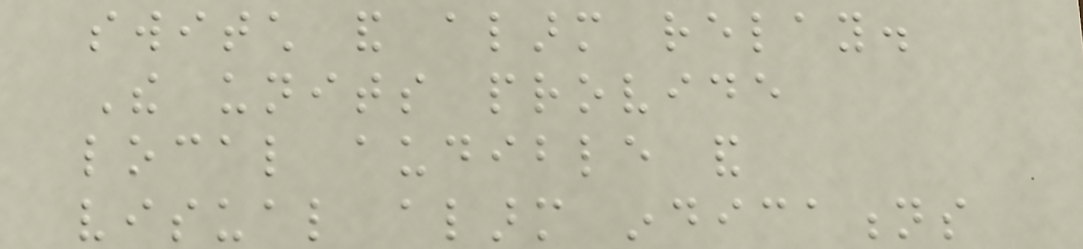switch and alarm relay.
The units provide
local audible and
visual alarm indications
